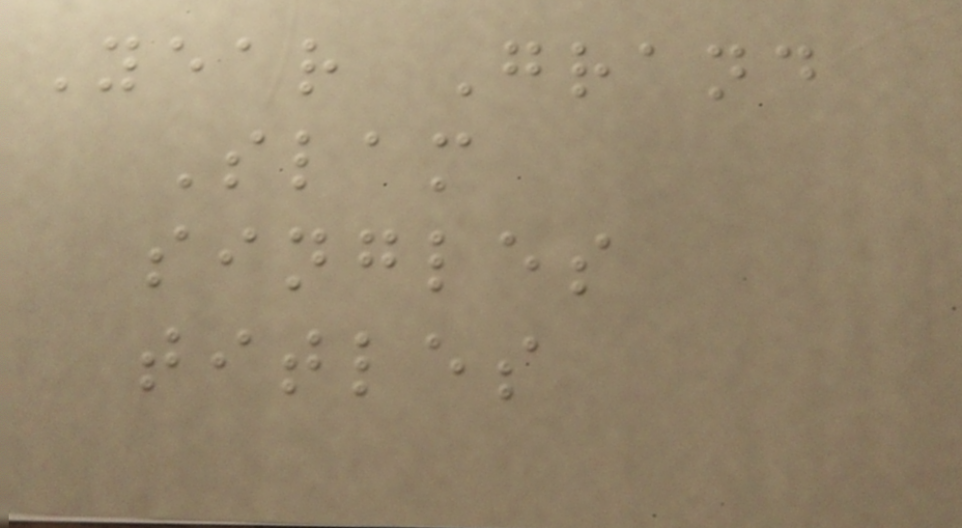Year Grand
Slam
singles
titles
